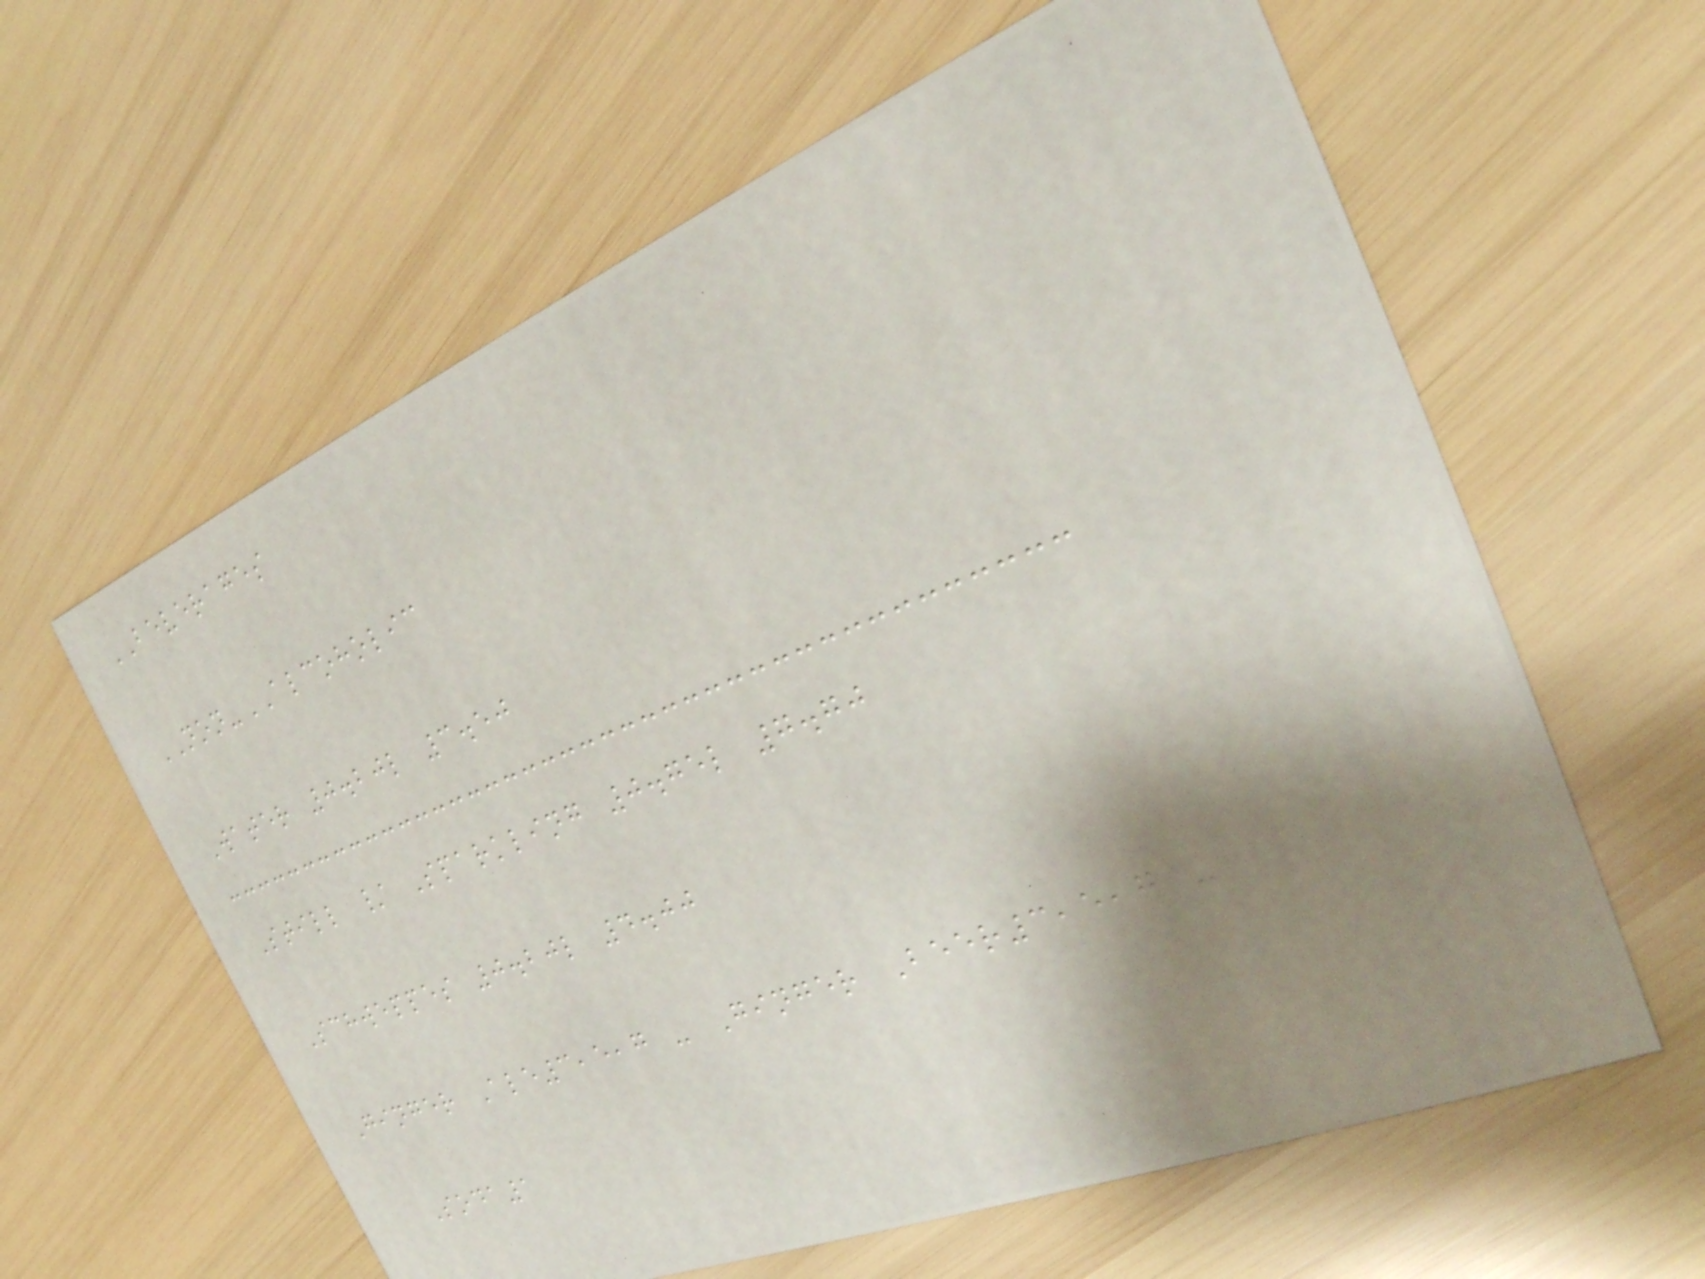BEVERAGES
NON-ALCOHOLIC
Water 0.20l 3.50
Still / Sparkling 0.75l 7.70
Schweppes 0.20l 4.00
Ginger Ale3,5,7 - Ginger Beer3,5,7 -
Soda1
